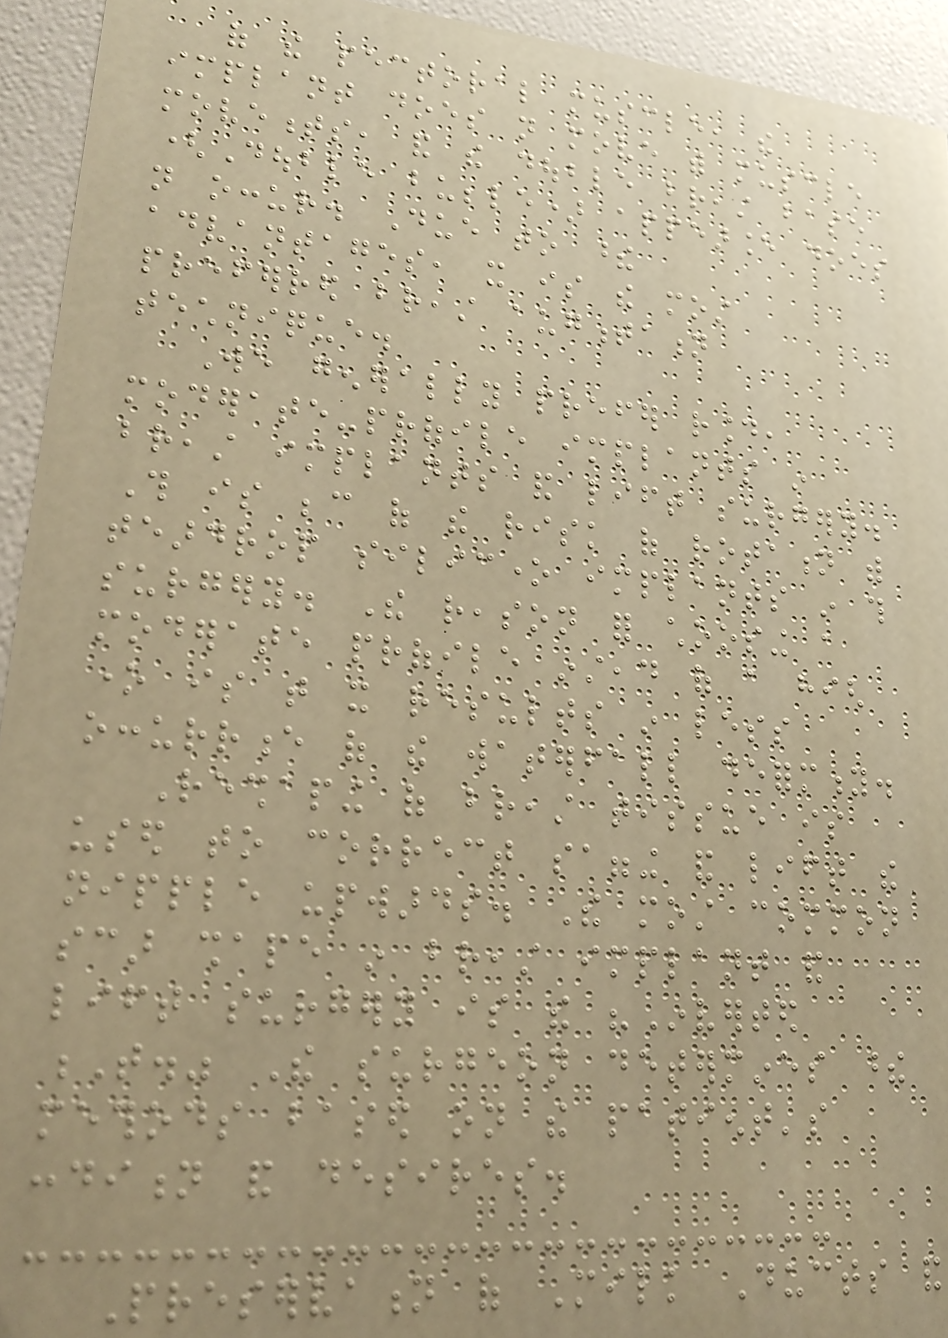of the pectoral muscle, the
implant does not move with muscle
movements, and the double breast base
(Double bubble) appearance does
not occur. Due to these
advantages, it is the most
preferred breast augmentation
technique.
We generally prefer round,
moderate-profile implants in
breast implants and lift surgery.
This is because of the risk of rotation with
teardrop silicone implants in this
surgery. The reason for choosing a
moderate profile instead of a high
one is that it results in less
occurrence of the waterfall deformity.
Reshaping of breast tissue is
used to correct sagging and lift the
nipple upwards. The most common
scar shape in breast implant and
lift surgery is the "Inverted
T." The surgeon determines these
methods based on the patient's
condition and desires.
Preservation of Milk Ducts and
